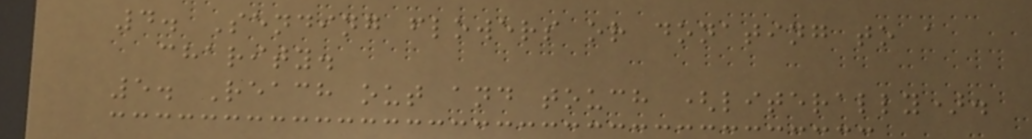4. Sending flowers or donating to a
charity.
5. Reach out and touch (literally).
